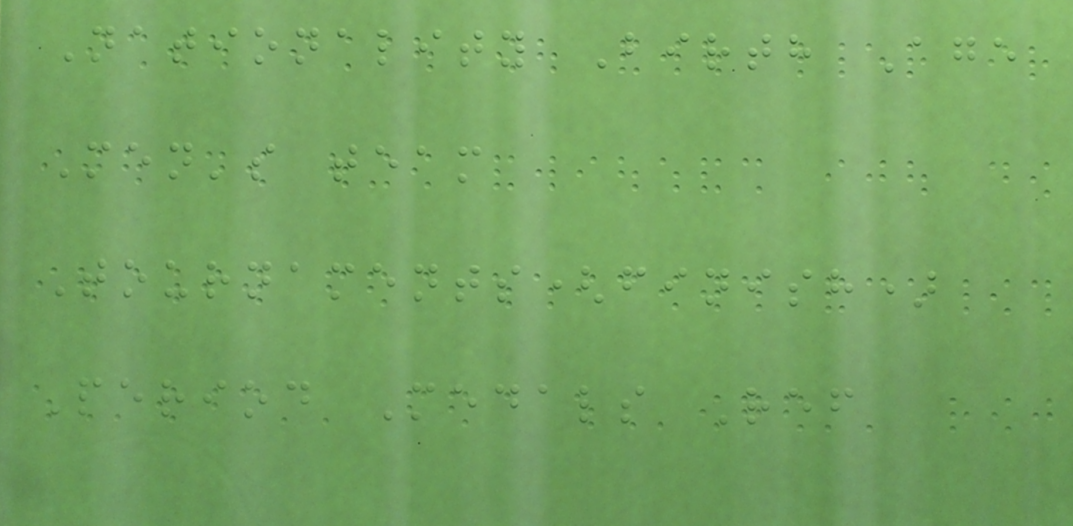Nationality Birth Age
Men's team
Tournaments(finish)
Period Medals Ref
